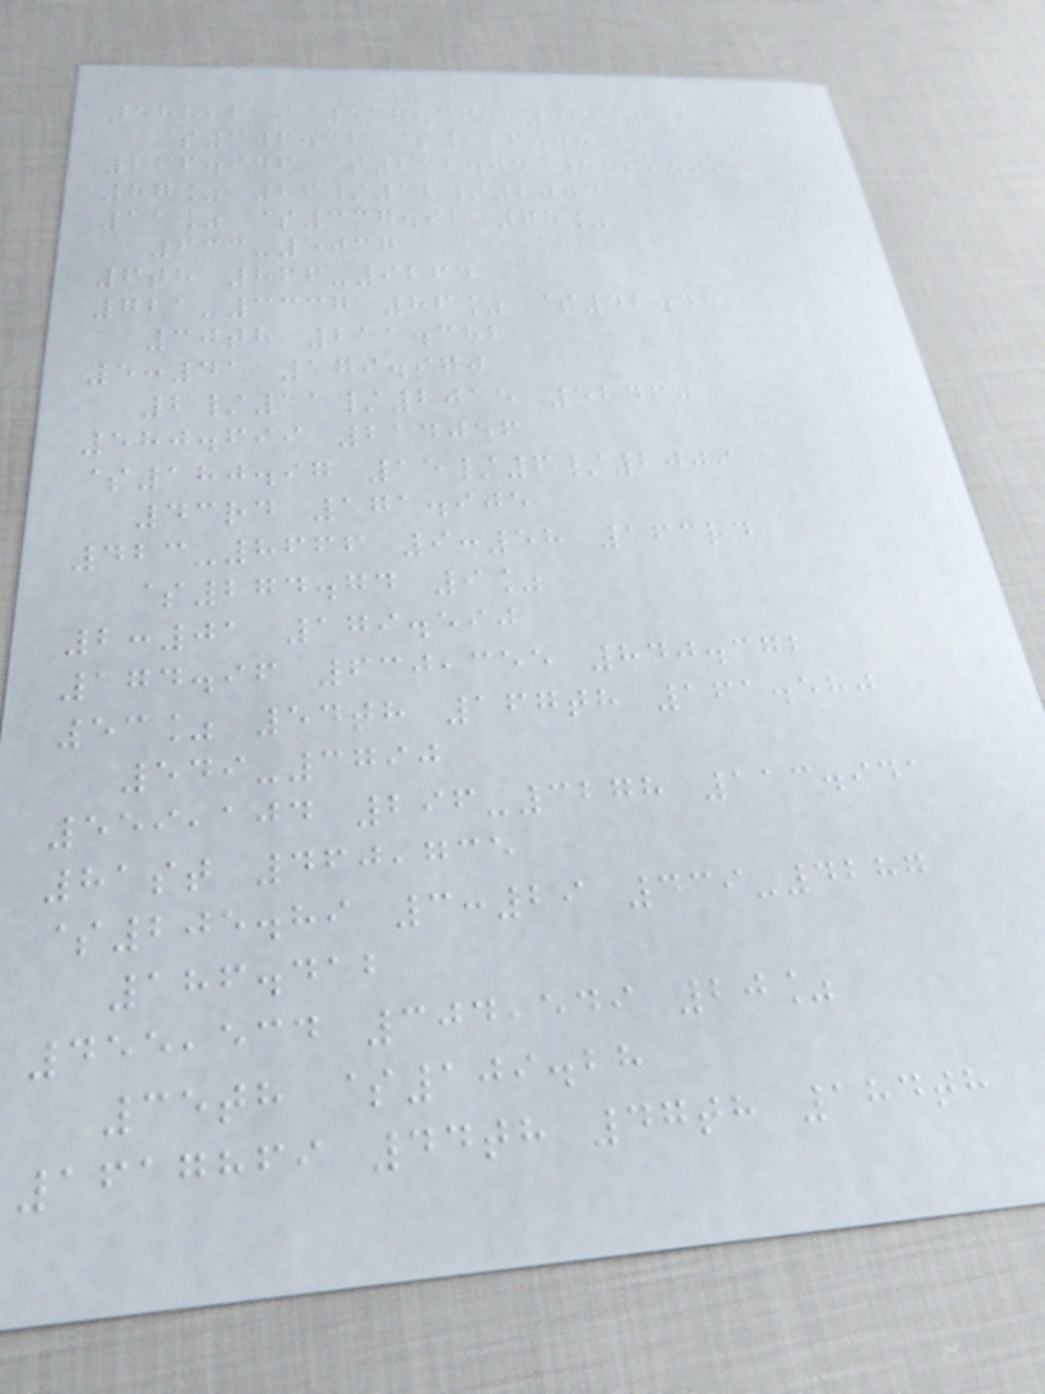588,619 537.363 361,406
$306.32 $186.78
266.946 $232.04 559,590
87% 26/12/2003
11% $337.92 78%
633-5037
6th 866-9264
721-3337 86% $42.48
30th 211.382
5:41 179.970
2/11/2015 52460
580.699 214056
$180.97 15/6/2009
43rd 171.905
423-8666 9:58 163rd
$274.74 9%
2:01 179.590
174.96 630,355 840.372
53% 54th 167th 161.580
549-3790
559,104 296-3278 113.941
81st 460,735
$205.89 3:29 439-4287
186.412
455,534 304,549 20%
35th $109.28
1617869 44th 47th 184th
